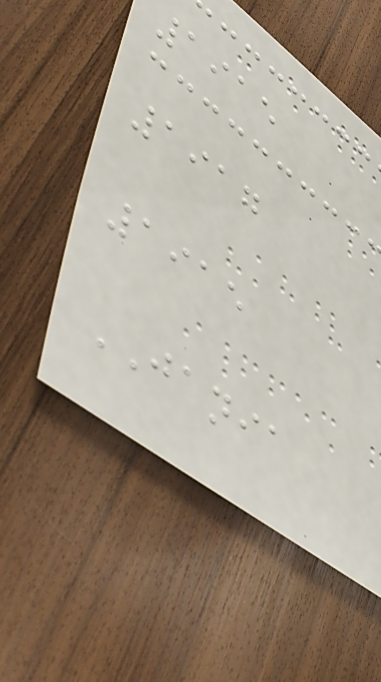1915
1917
1915
JANIA
